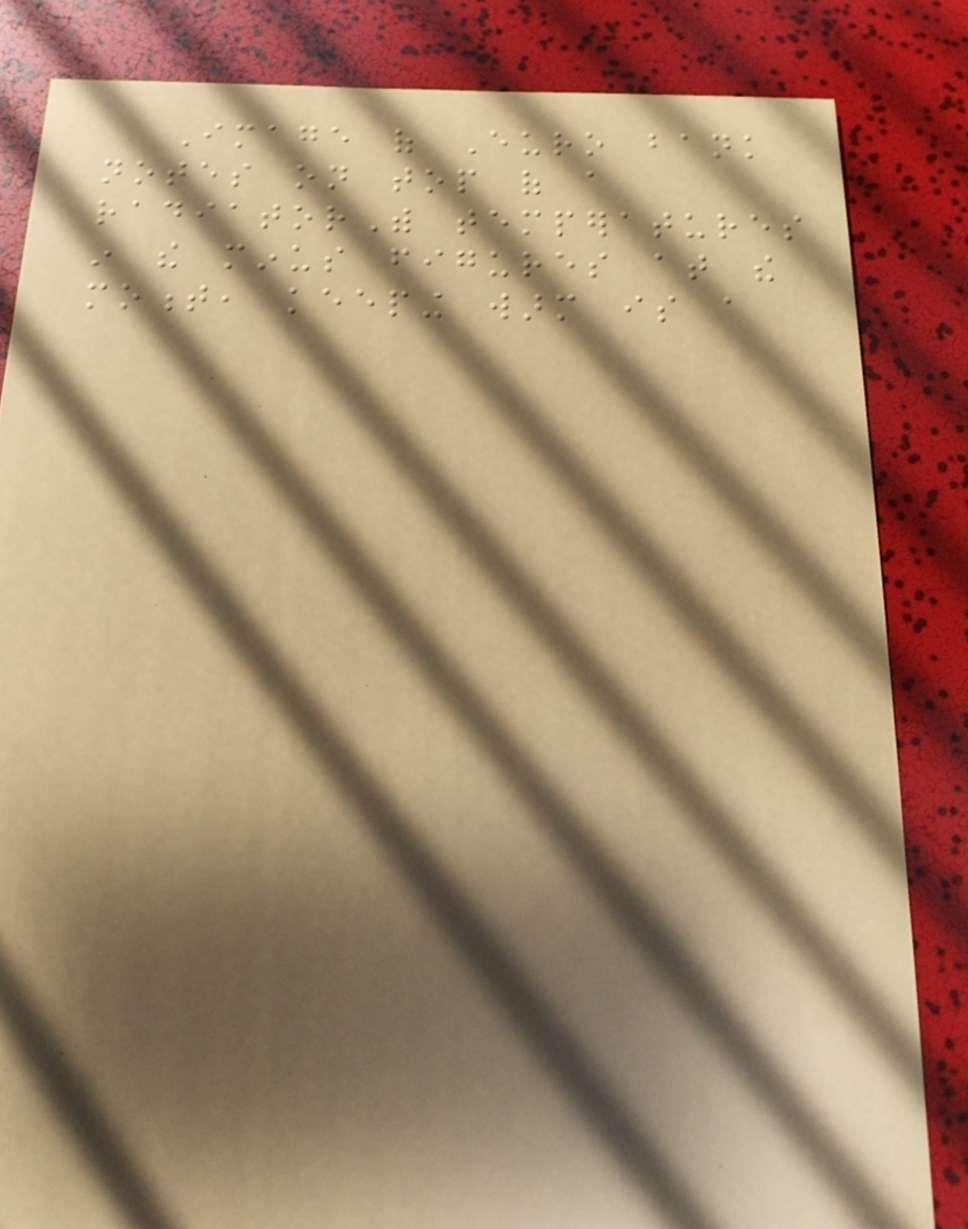Image of Euro bank
notes on top of a
radiatorWith temperatures
in the minus figures at the
moment, keeping warm is a
